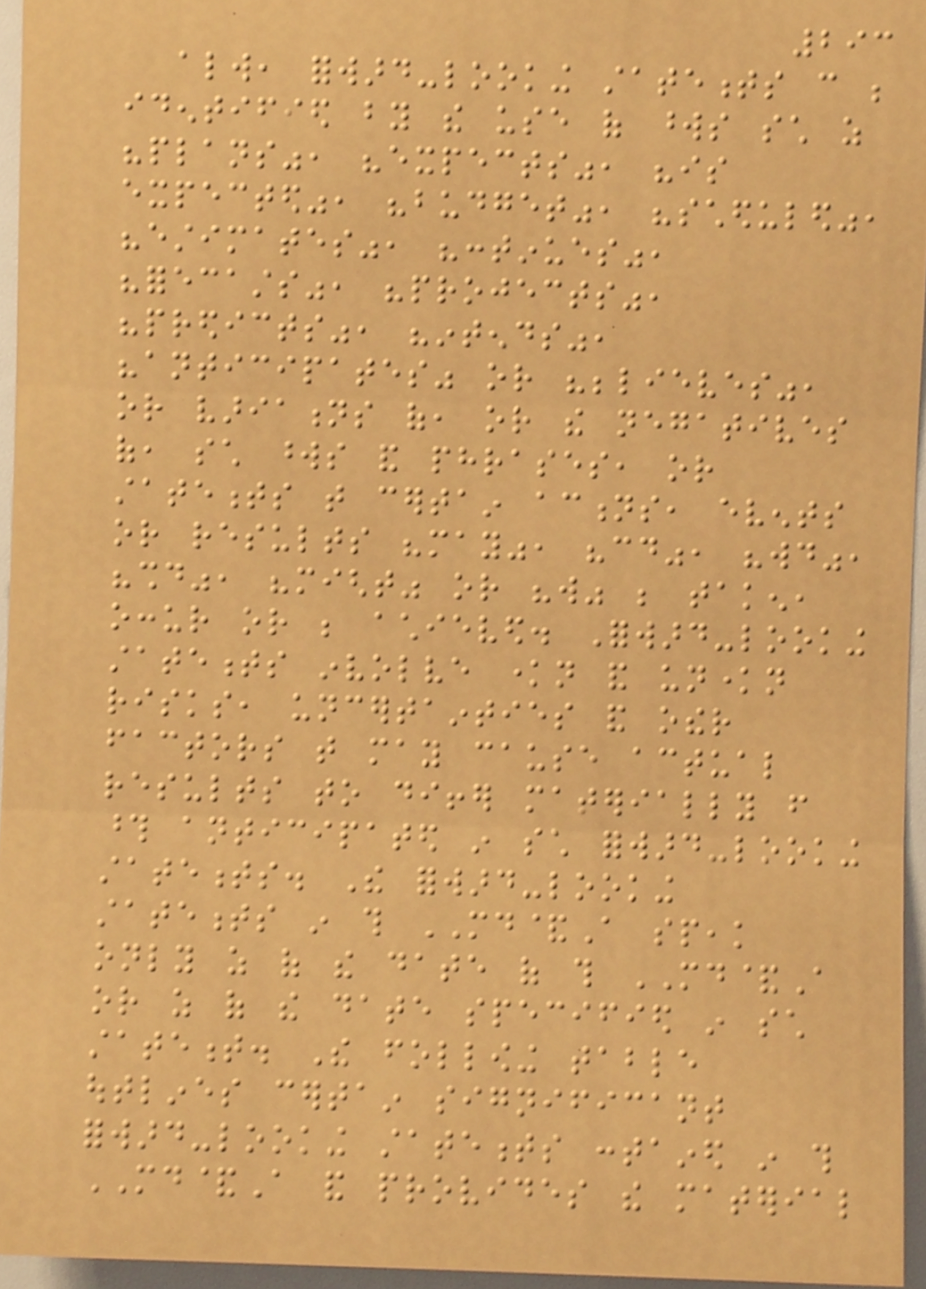293
always, forward-looking statements can be
identified by the use of words such as
"plans", "expects", "is
expected", "budget", "scheduled",
"estimates", "continues",
"forecasts", "projects",
"predicts", "intends",
"anticipates" or "believes",
or variations of, or the negatives
of, such words and phrases, or
statements that certain actions, events
or results "may", "could", "would",
"should", "might" or "will" be taken,
occur or be achieved. Forward-looking
statements involve known and unknown
risks, uncertainties and other
factors that may cause actual
results to differ materially from
those anticipated in such forward-looking
statements. The forward-looking
statements in this MD&A speak
only as of the date of this MD&A
or as of the date specified in such
statement. The following table
outlines certain significant
forward-looking statements contained in this
MD&A and provides the material
